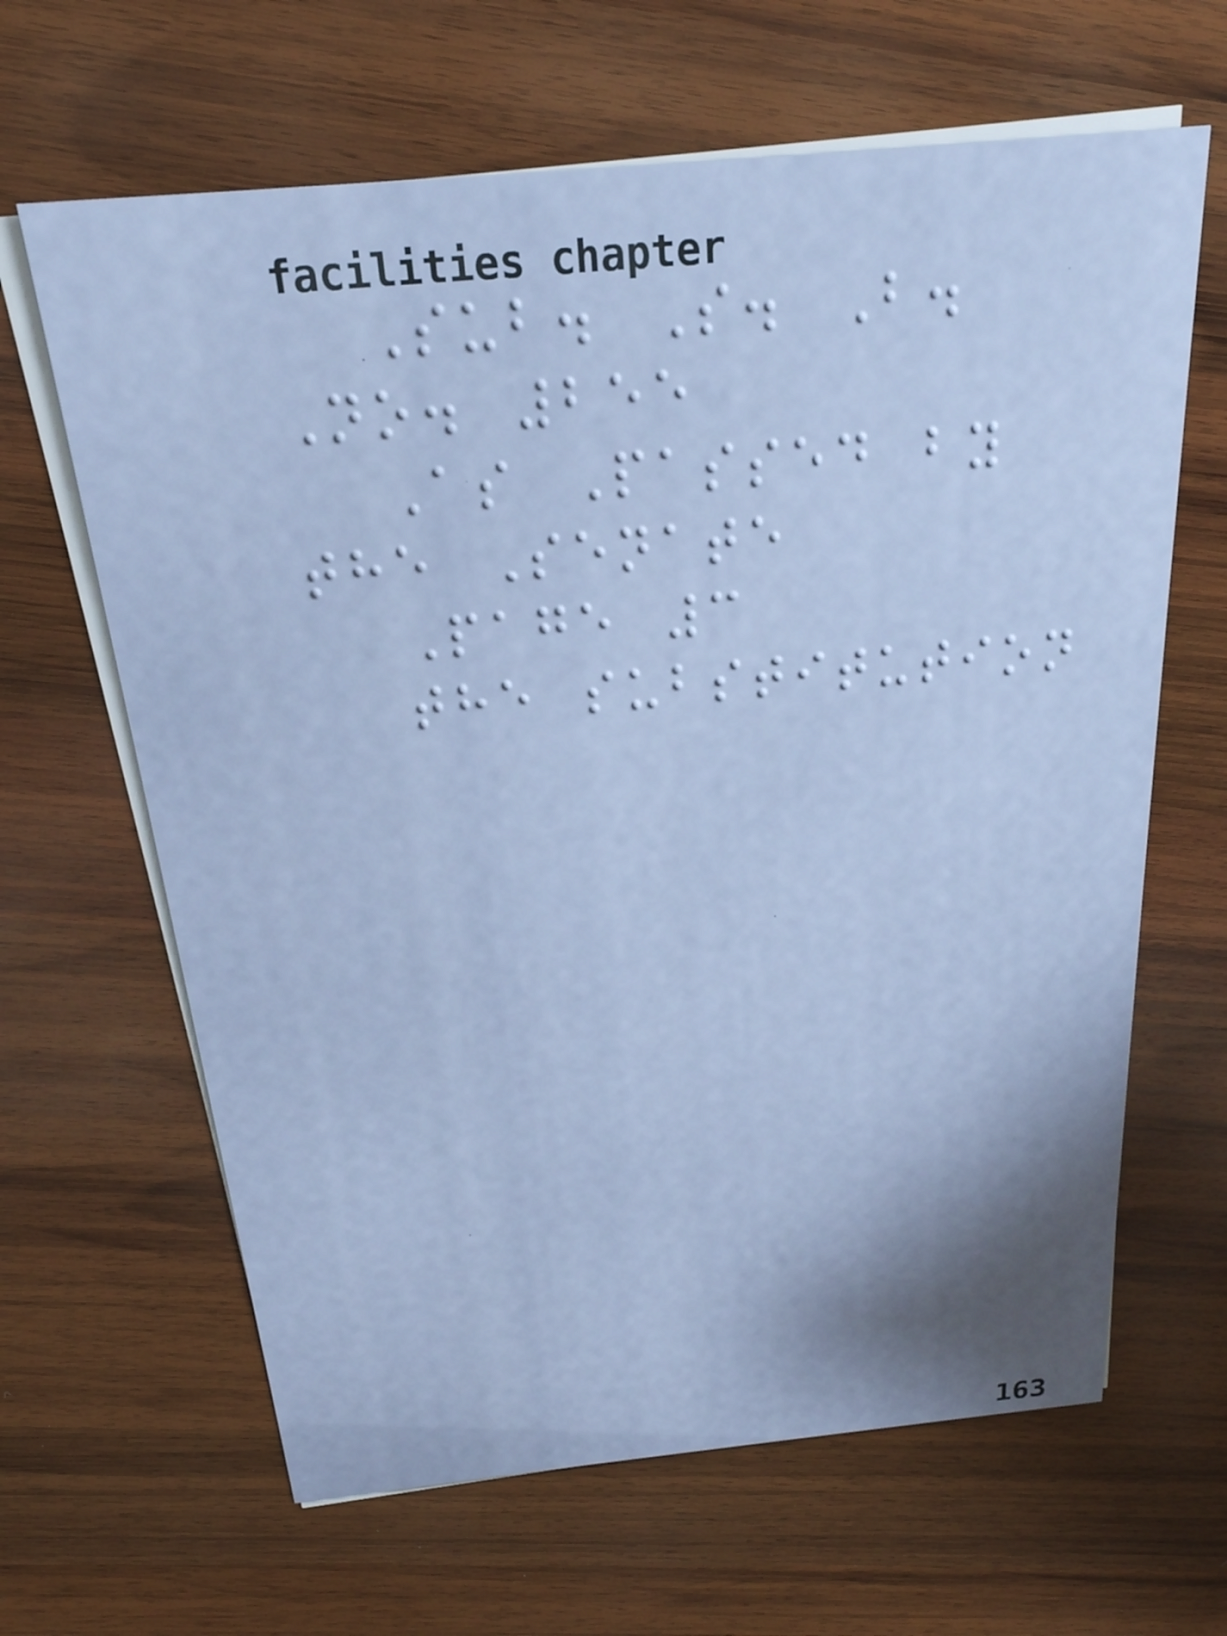Sub. S. B.
No. 255
As Passed by
the Senate
Page 3
the substitution
